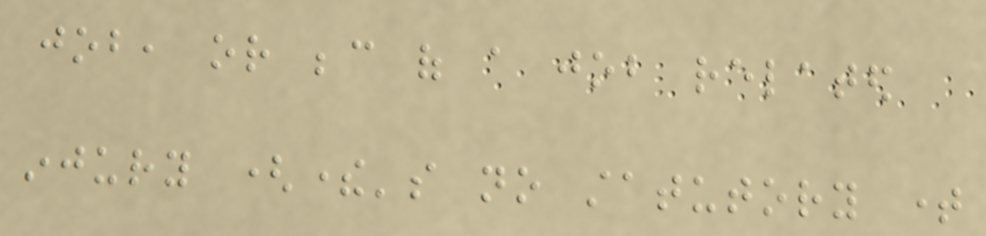job, or because of a job related
injury (there's no statutory time
